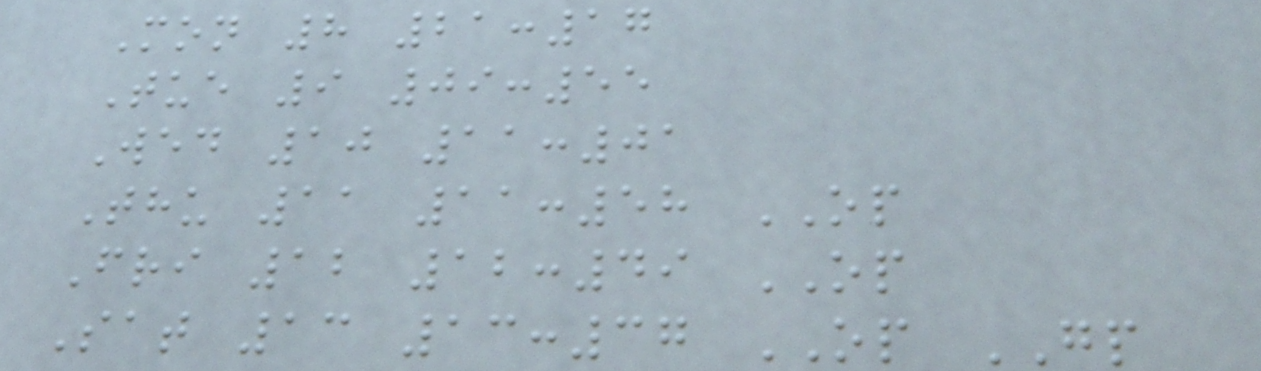Mon 8 21:17
Tue 9 09:55
Wed 10 11:01
Thu 11 11:58 OP
Fri 12 12:49 OP
Sat 13 13:37 OP GP
